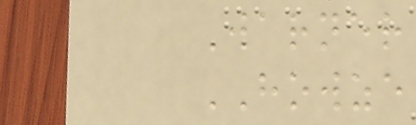Warner
HOWZE
